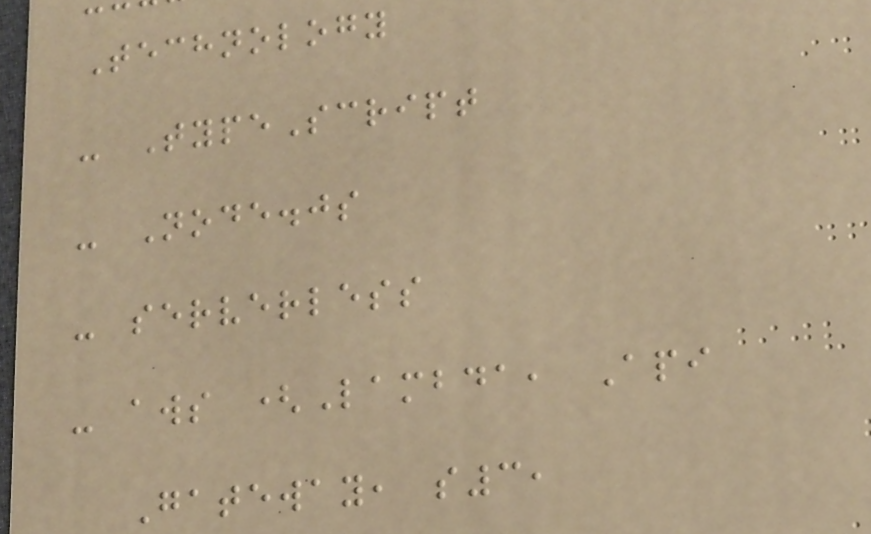Technology
- TypeScript
- Node.js
- serverless
- aws (Lambda, Api
Gateway, s3,
